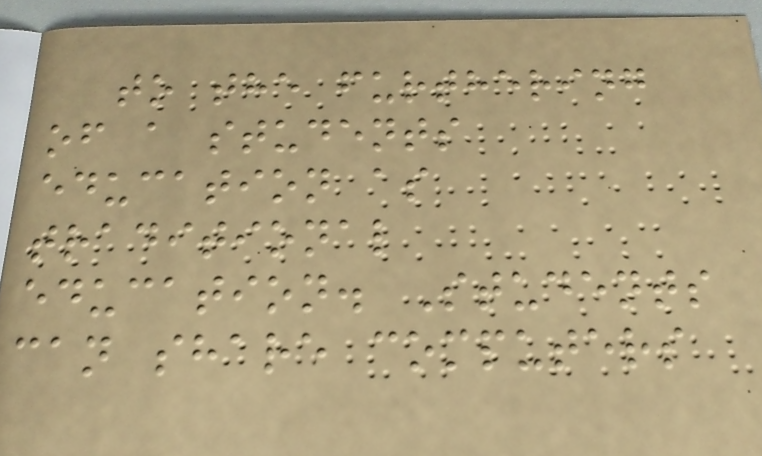to the furthering
of a students
education as
traditional
education. Students
can share computers
